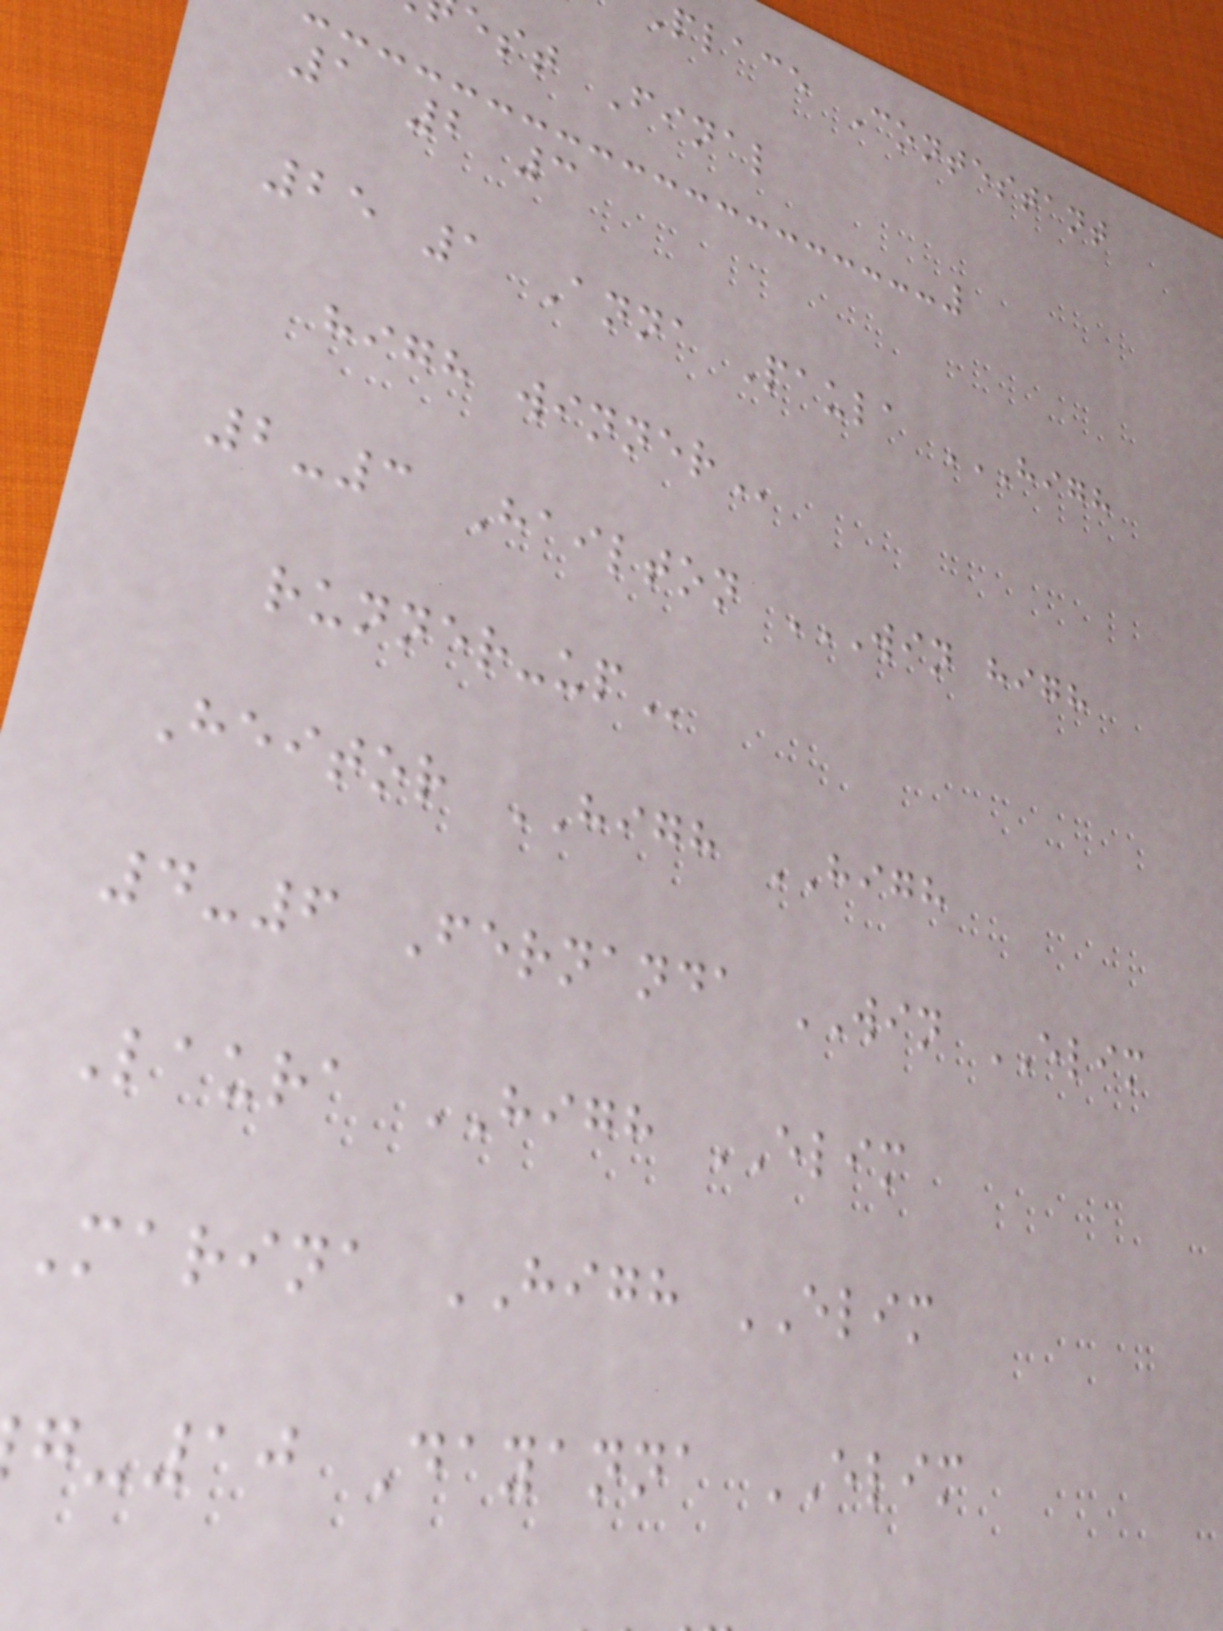place Contestant
est Final
1 2 3
25 1 Anna Paula HIGH
high
2-3 Hailton WIN HIGH
Heitor HIGH HIGH
4-6 Fernanda WIN ELIM
Laura HIGH ELIM
Marina HIGH ELIM
-10 Dayanna ELIM
